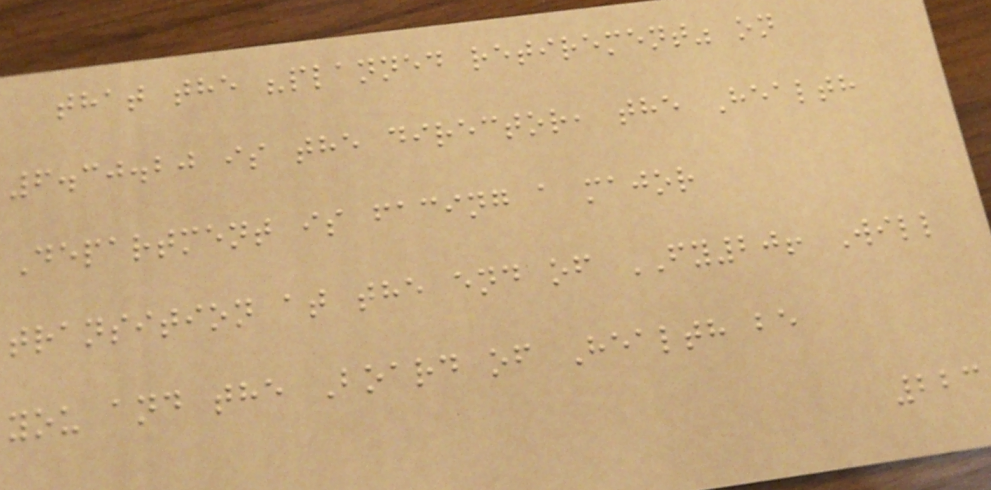that the "planned retirement" on
6.30.20 is the director, the Health
Department is facing a major
transition at the end of FY20! Will
you and the Board of Health be
223
